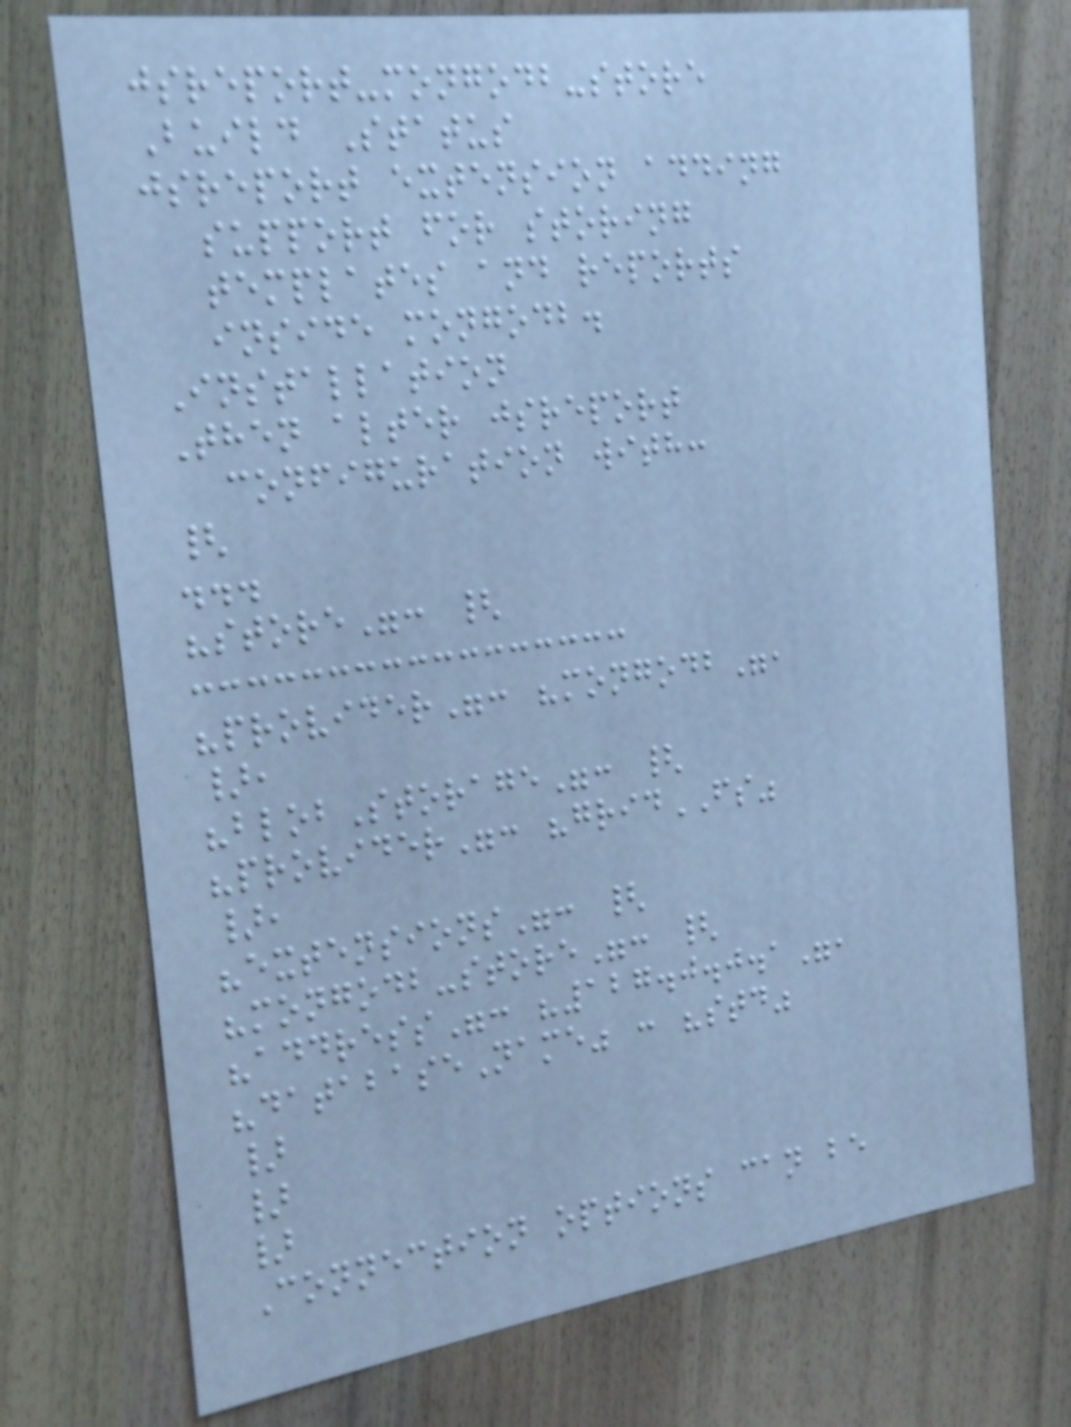jsreport-mongodb-store
Build Status
jsreport extension adding
support for storing
templates and reports
inside mongodb.
Installation
Then alter jsreport
configuration with:
{
...
"store": {
"provider": "mongodb",
},
"blobStorage": {
"provider": "gridFS"
},
"extensions": {
"mongodb-store": {
"address": "127.0.0.1",
"databaseName" : "std"
}
}
}
Connection options can be
